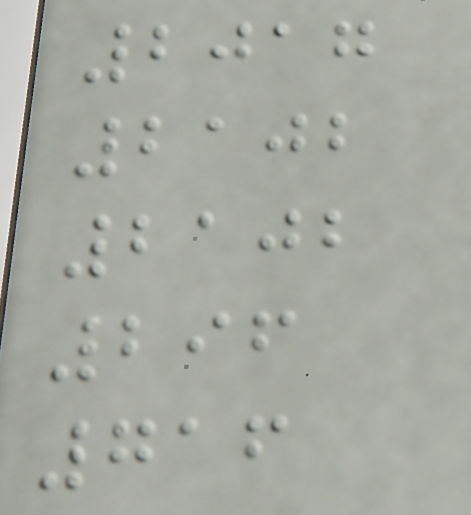2017
2102
2102
296
716
